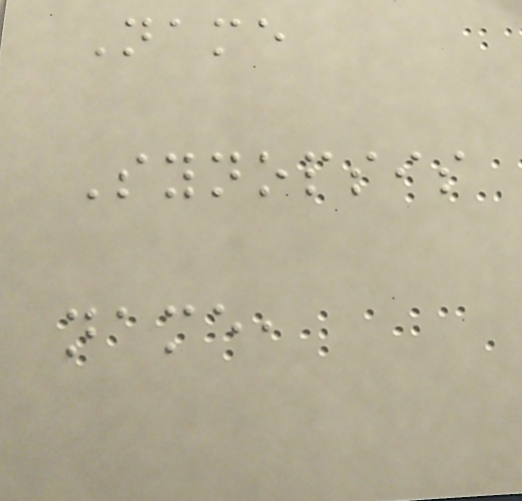Name
Synopsis
name,
